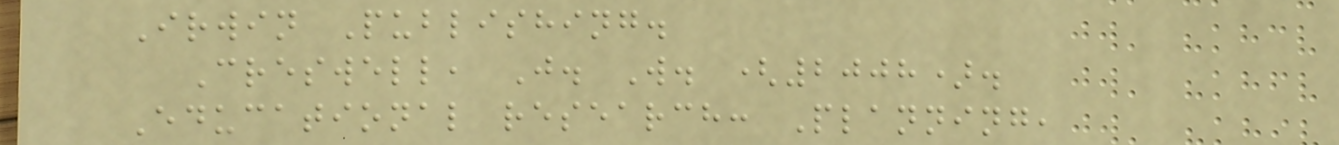Irwin Publishing.
Creswell, J. W. (2008).
Educational research: Planning,
